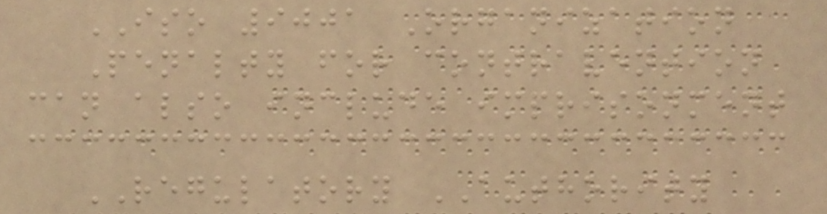ISO 9001 Organization
Penalty for contravention
can also include imprisonment
REGULATORY AUTHORITY
